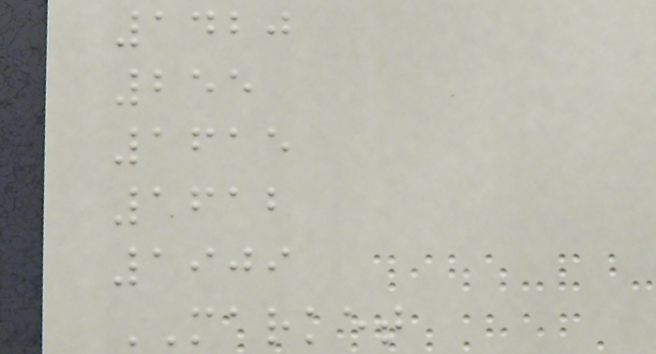1420
255
1615
1612
1909
MARKET
